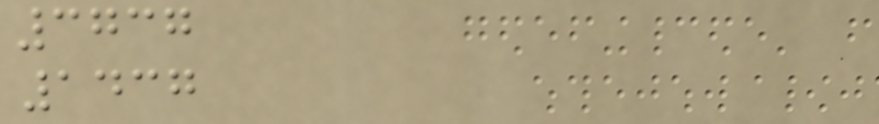3737
1437
